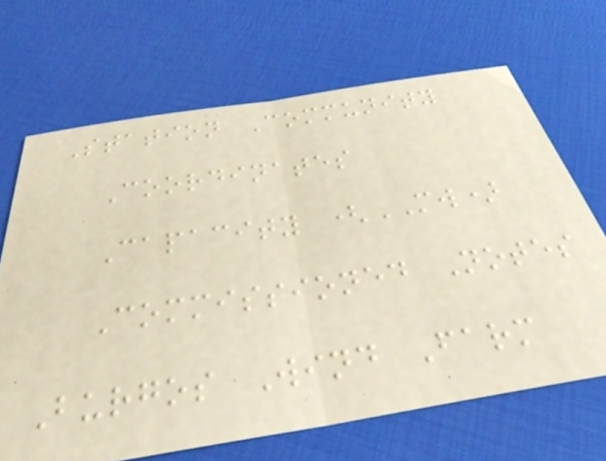Station Community
Coordinates
Capacity (MW)
Commissioned Notes
Burgos Wind Farm
